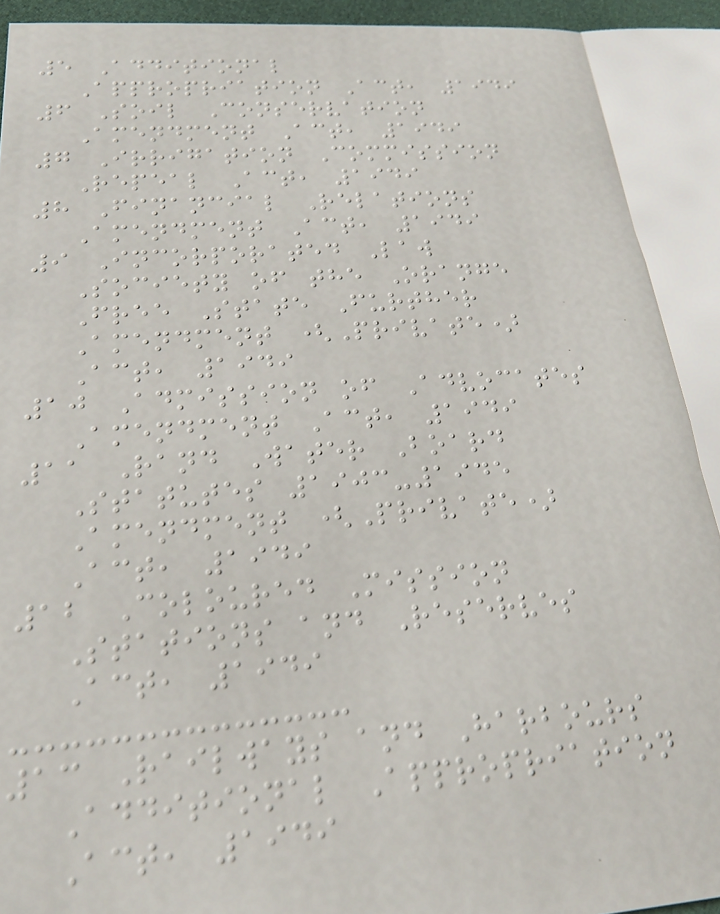5 Additional
Appropriation Act, 1949
6 Soil Conservation
Amendment Act, 1949
7 Irrigation Commission
Repeal Act, 1949
8 Financial Relations
Amendment Act, 1949
9 Incorporated Law
Society of the Orange
Free State Further
Amendment (Private)
Act, 1949
10 Admission of Advocates
Amendment Act, 1949
11 Rand Water Board
Statutes 1903-1945
Amendment (Private)
Act, 1949
12 Coloured Mission
Stations and Reserves
Act, 1949
13 Railways and Harbours
Additional Appropriation
Act, 1949
